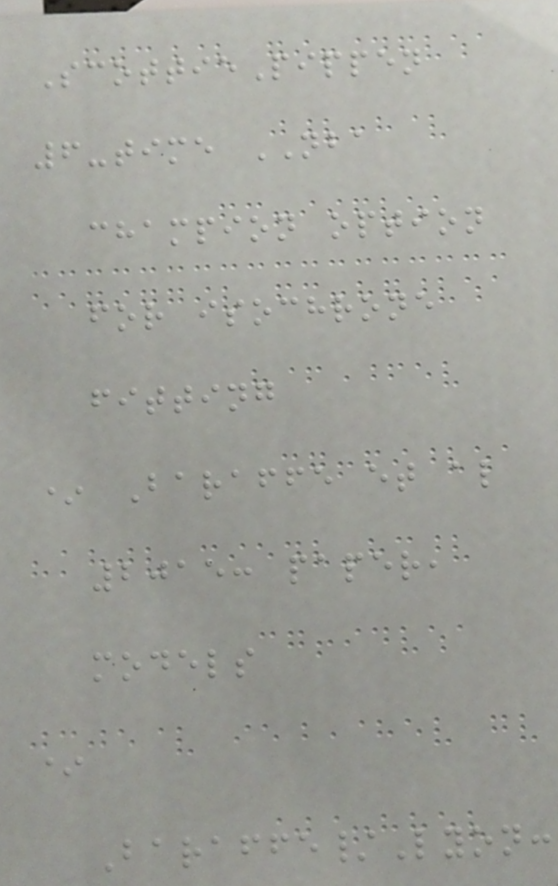ScottiePippen
6-time NBA
champion option
for isochrone
fitting
* Baraffe et al
2015: paper,
models
*
Baraffe/Lyon:
